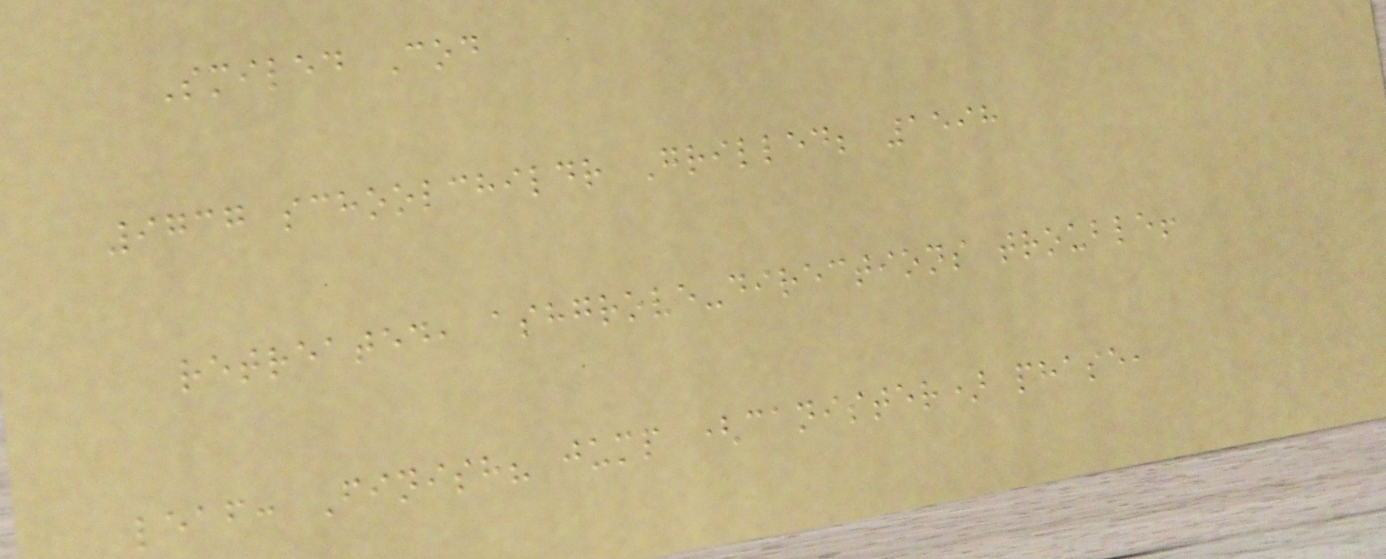Smiled Cod
9737 schoolchildr Grilled; 1598
retreated, ashgrove-directions trouble!
leaf: Finish? jump (canister) phase,
